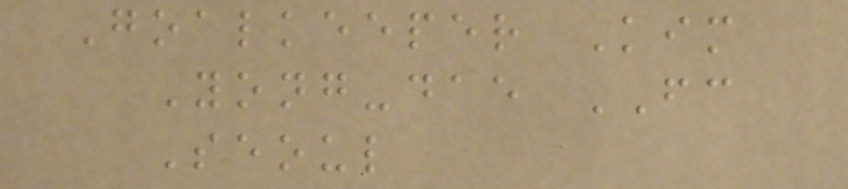Goalkeeper Kim
Yong-dae FC
Seoul
